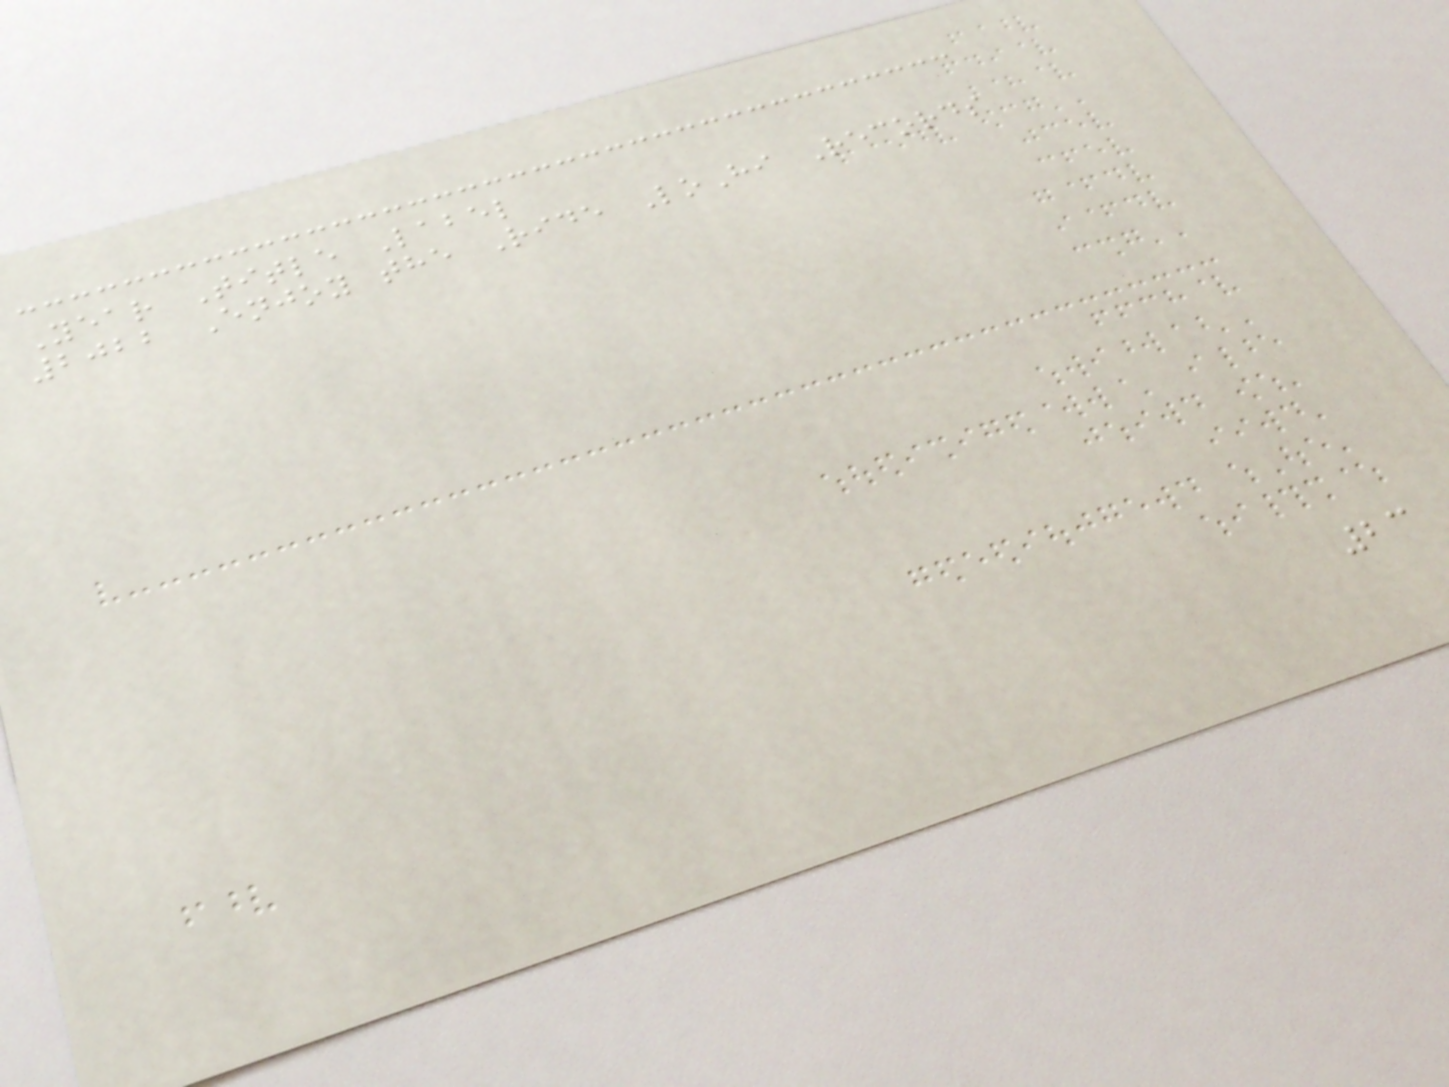Year Title Label
2022 Enjoy the Ride LoHi Records
23
